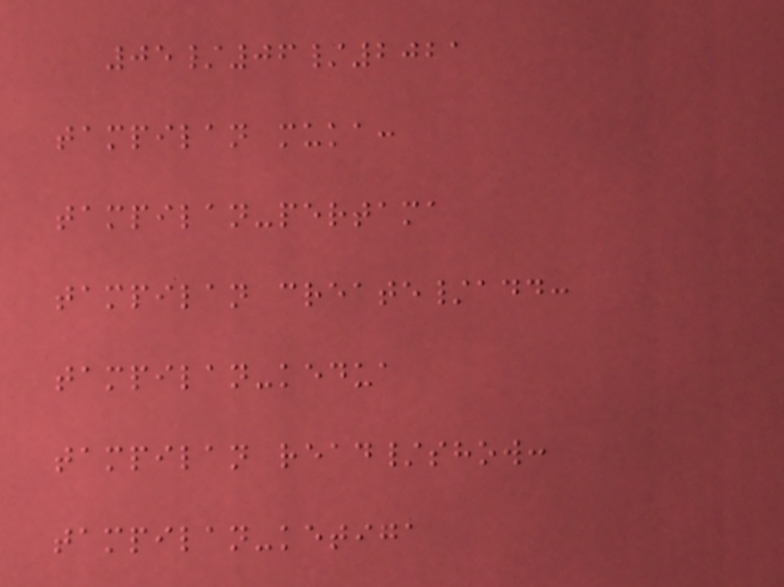05/06/2021
tampilan muka:
tampilan-pertama
tampilan create/add:
tampilan-kedua
tampilan read/show:
tampilan-ketiga
